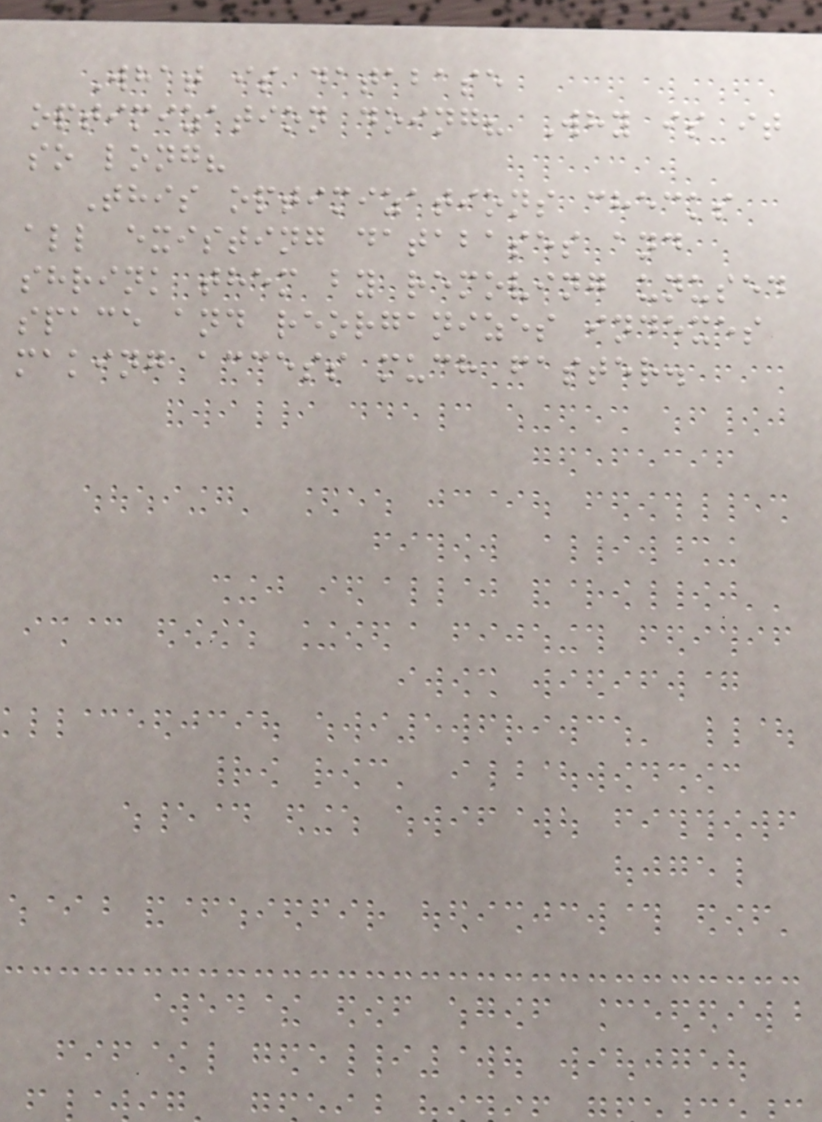What is database
optimization doing? Why is it
so long?
This optimizations checks
all existing databases and
shrink them by removing unused
space and reorganizes indexes
making access much faster.
